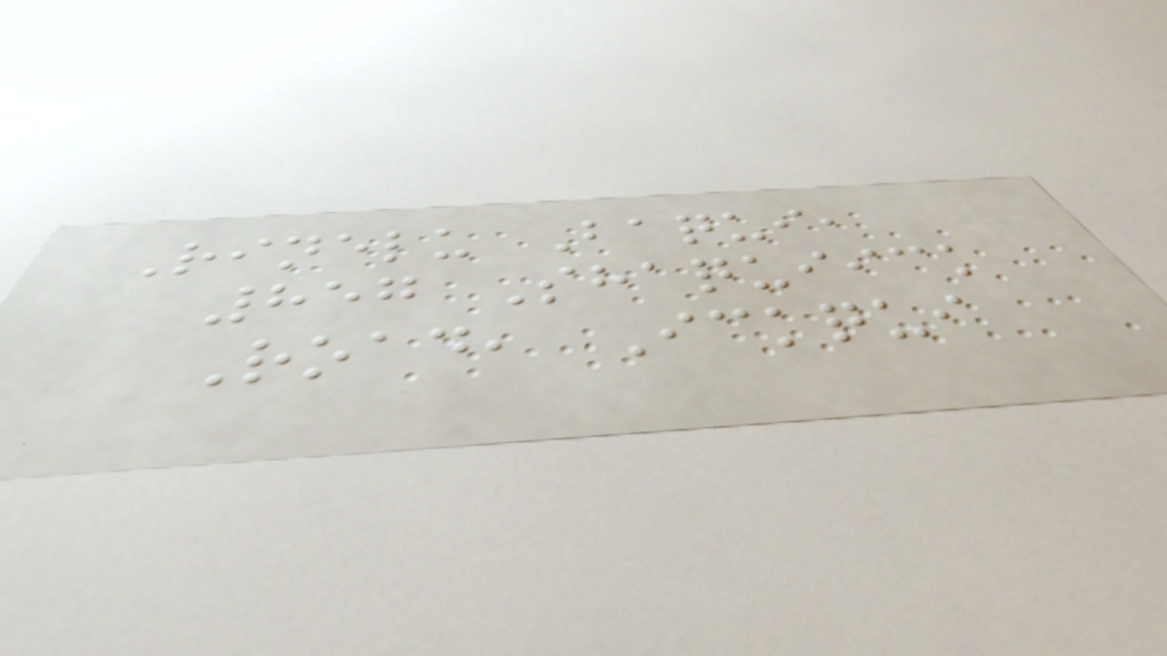Rinelu Baqui,
857 Shaquiick
Road, Ickqui
